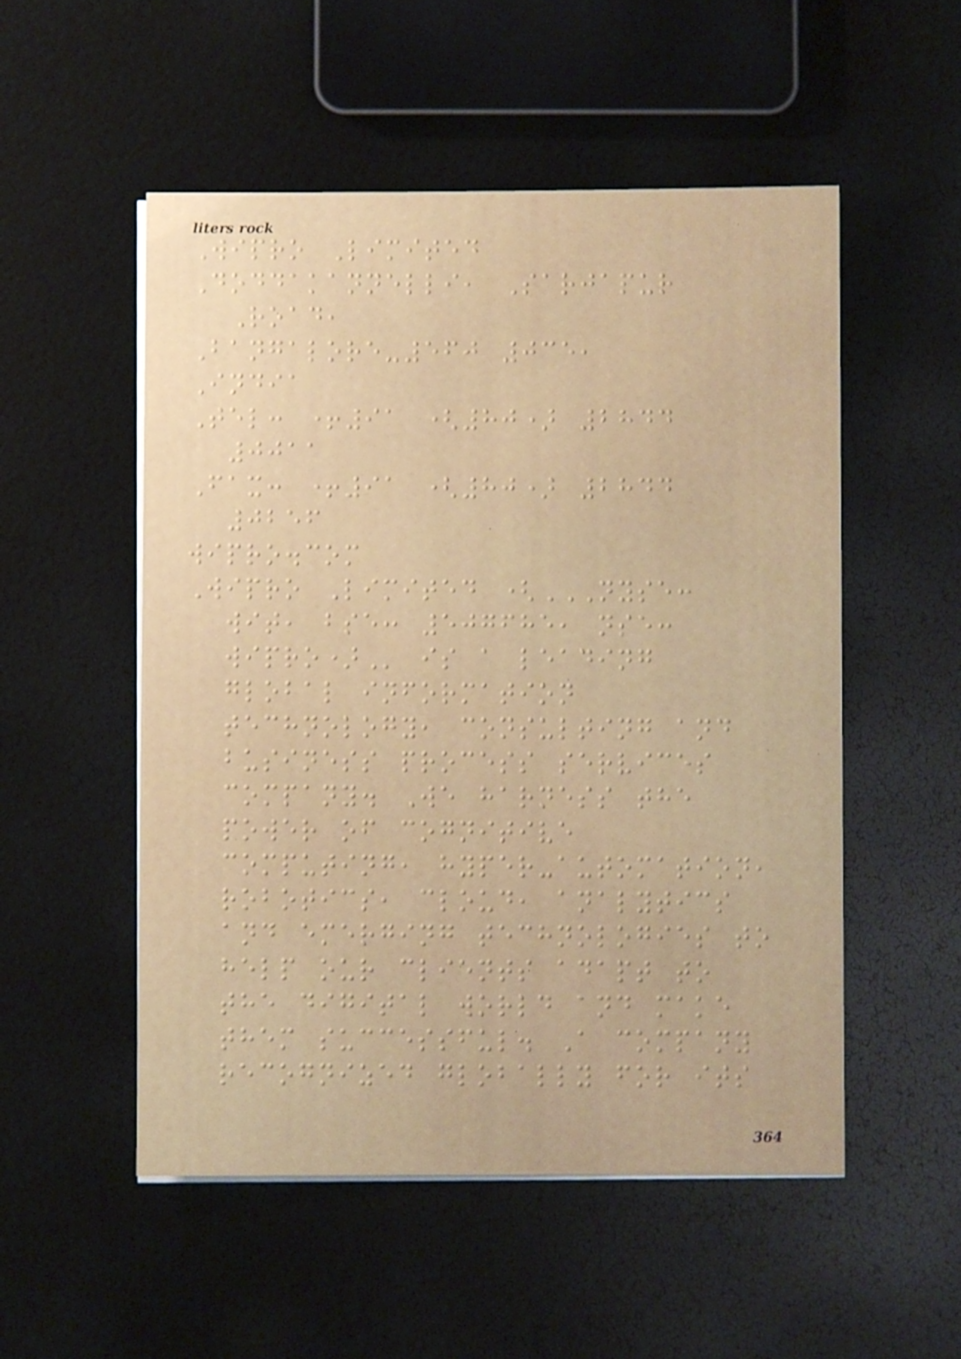Wipro Limited
Doddakannelli, Sarjapur
Road,
Bangalore-560 035,
India
Tel: +91 (80) 2844
0011
Fax: +91 (80) 2844
0256
wipro.com
Wipro Limited (NYSE:
WIT, BSE: 507685, NSE:
WIPRO) is a leading
global information
technology, consulting and
business process services
company. We harness the
power of cognitive
computing, hyper-automation,
robotics, cloud, analytics
and emerging technologies to
help our clients adapt to
the digital world and make
them successful. A company
recognized globally for its
